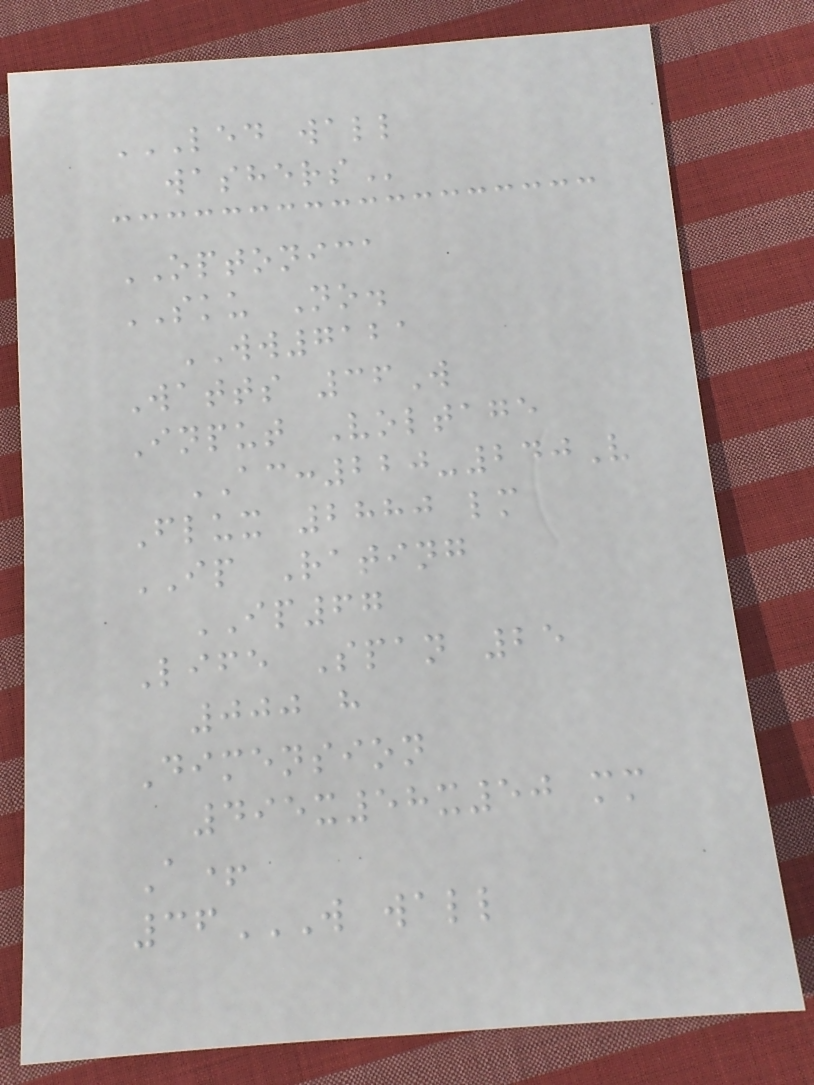LED WALL
WASHERS
OPTONICA
SKU No.
WW7121
Watts 36W
Input Voltage
AC:220-240V
Flux 2880 lm
IP Rating
IP67
Life Span 25
000 h
Dimension
495x58x50 mm
A+
36W WALL
